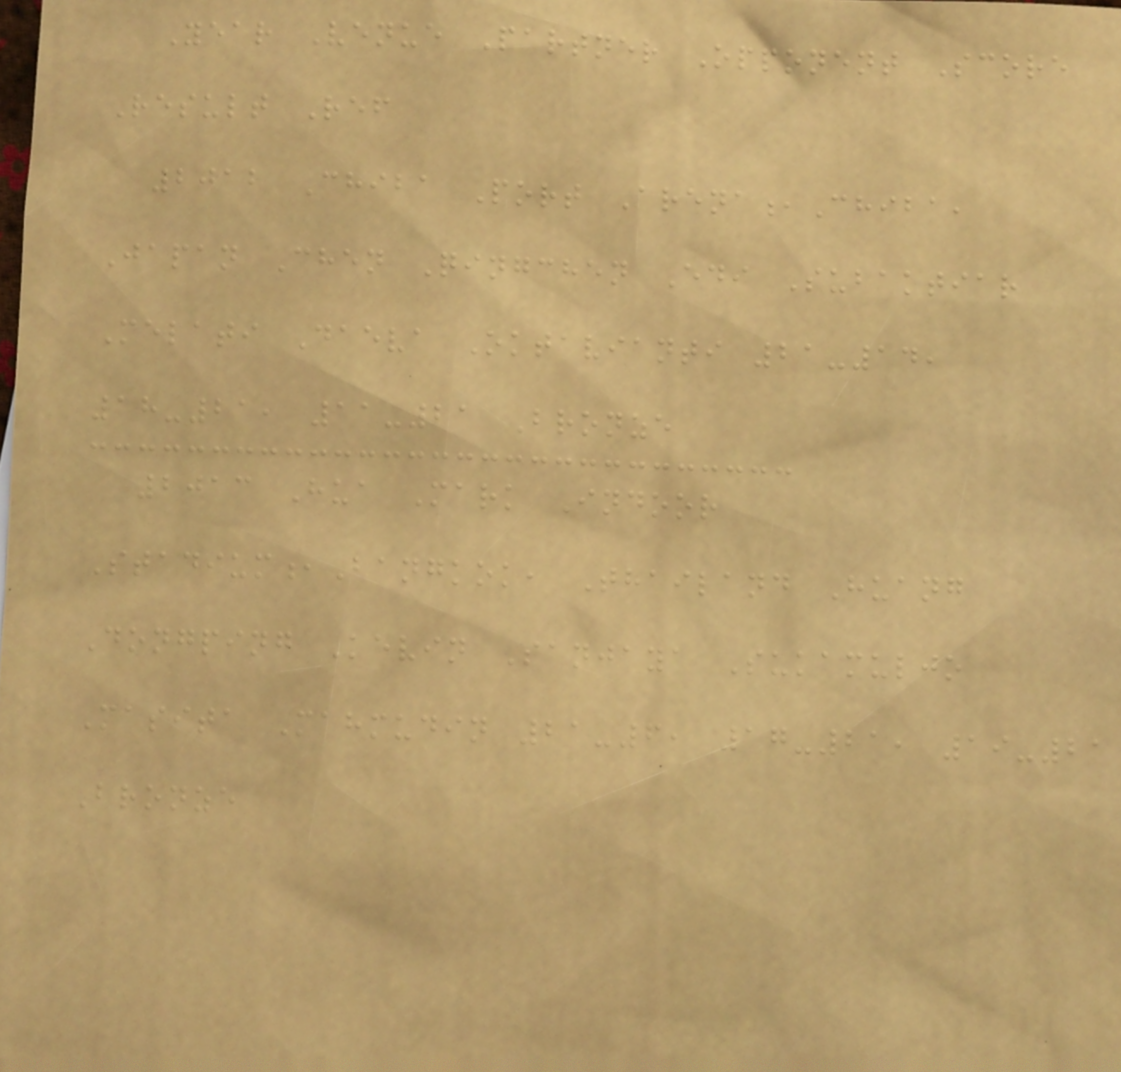Year Venue Partner Opponent Score
Result Ref
2012 Chiba Port Arena,Chiba,
Japan Chen Qingchen Edi Subaktiar
Melati Daeva Oktavianti 21-14,
18-21, 11-21 Bronze
2013 Hua Mark Indoor
Stadium,Bangkok, Thailand Huang
Dongping Kevin Sanjaya Sukamuljo
Masita Mahmudin 21-6, 17-21, 19-21
Bronze
